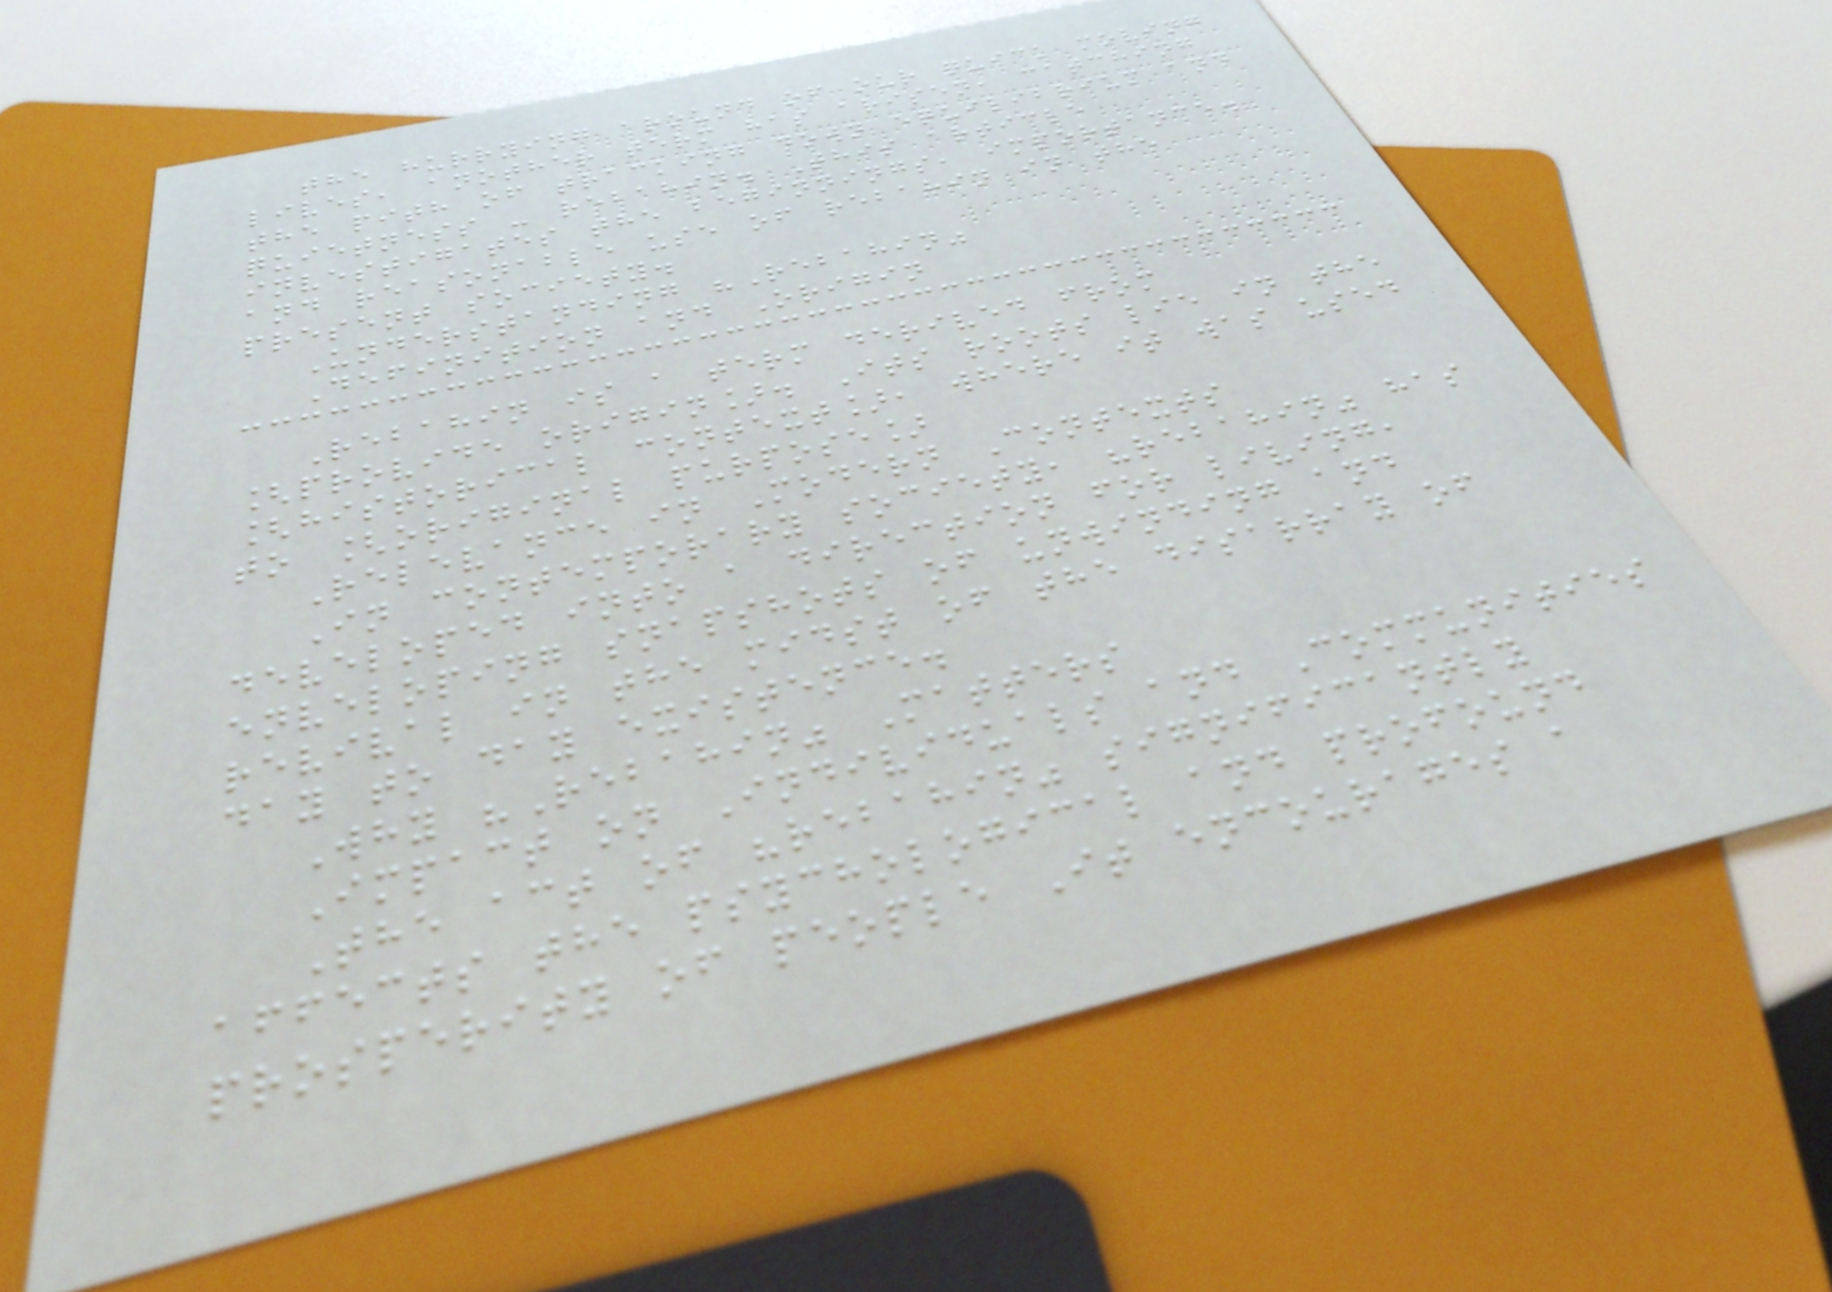the hurrying around of our quick moving
lives, another term has arisen, catching
the pith of tracking down equilibrium and
quietness - rebahin. This article
investigates the beginnings, importance.
and reasonable use of rebahin in the
present society.
Understanding "Rebahin"
Definition and Origin
Rebahin is a term derived from
[provide origin]. Its roots lie in the
[historical context], where it was used
to [original purpose]
Relevance in Modern Contexts
In contemporary society, "rebahin" has
developed into a direction for living,
enveloping snapshots of unwinding and
revival in the midst of the disarray of
day to day existence.
Why "Rebahin" Matters
Impact on Individuals and Communities
The act of "rebahin" significantly
affects the psychological and profound
prosperity of people It encourages a
